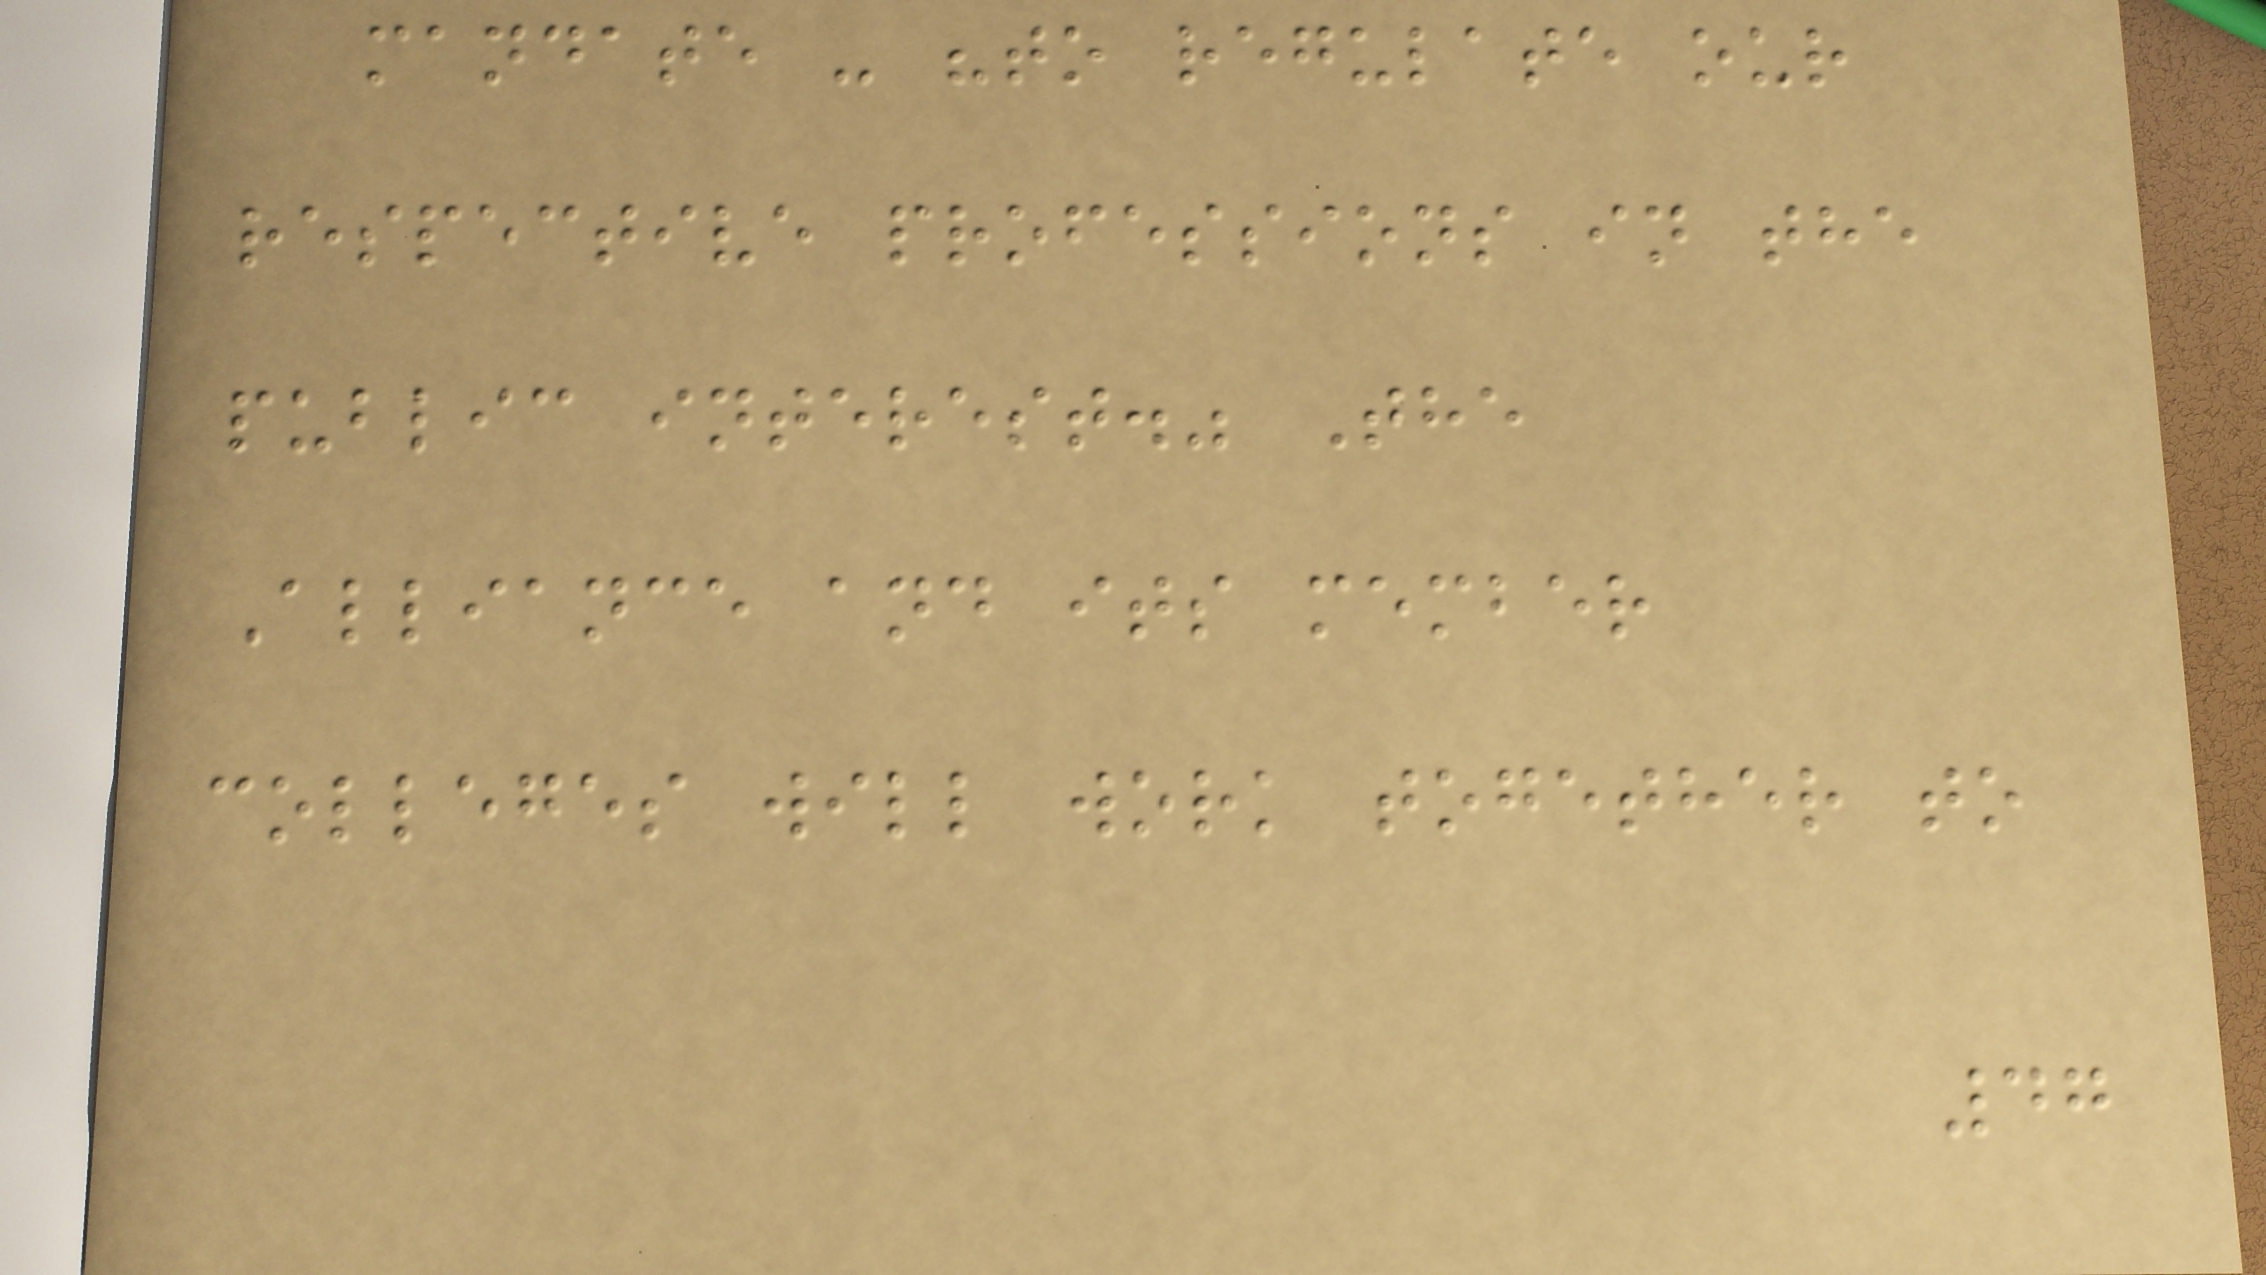mandate - "to regulate our
respective professions in the
public interest." The
Alliance and its member
colleges will work together to
47
